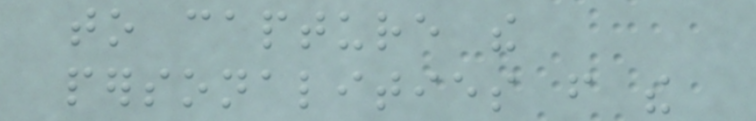to capture the
personalities from the
